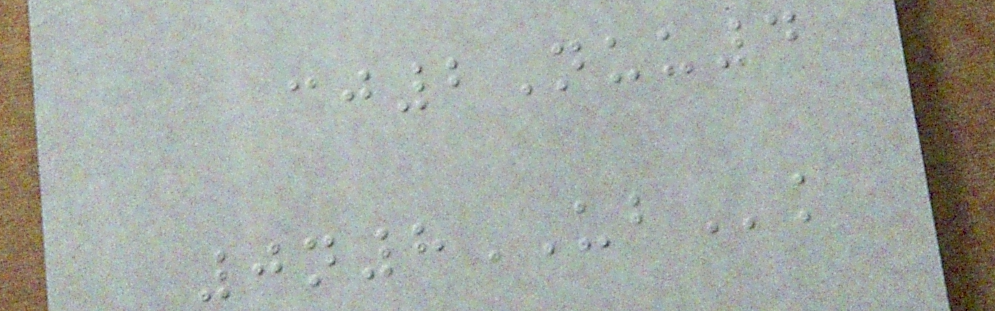cj2Nuu4
0n8UBk
